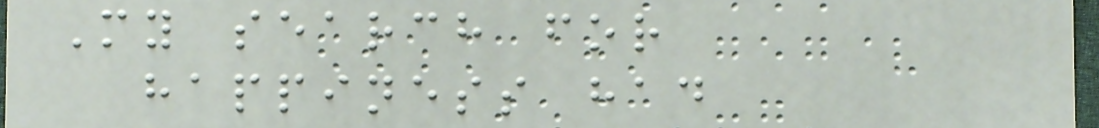My search for
happiness had
